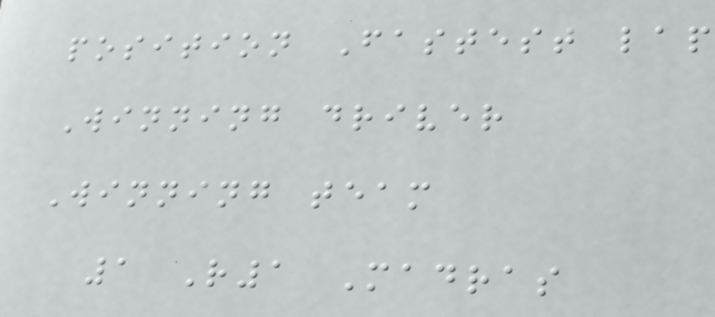position Fastest lap
Winning driver
Winning team
1 R1 Madras
